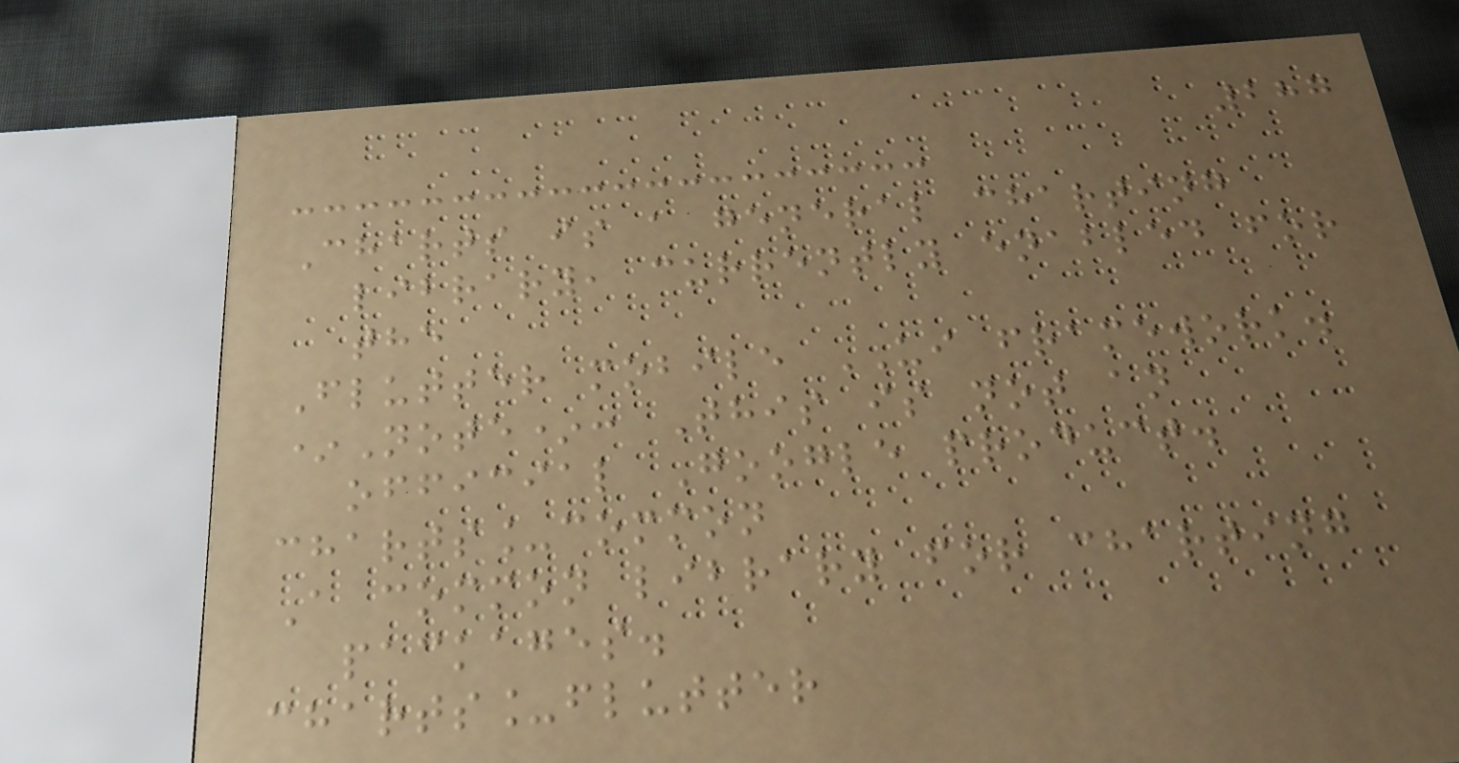287
Charts is a general charting
library, currently enabled for
the
Flutter mobile UI framework.
*Note*: This is not an
official Google product.
charts_common
A common library for charting
packages.
charts_flutter
